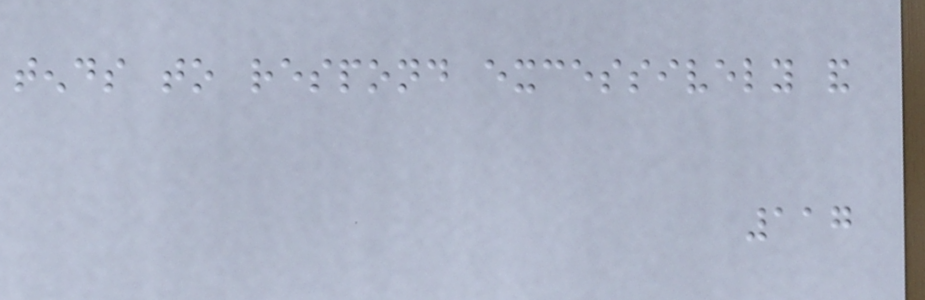tends to respond excessively and
117
